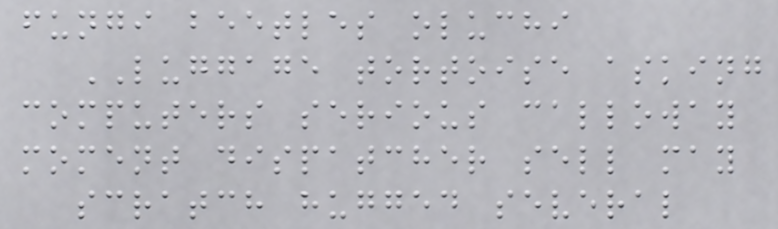fungi beetles oluchi
LUGGAGE tortoise asking
computers serious calloway
moment dispatcher sell may
scratch hugged several
